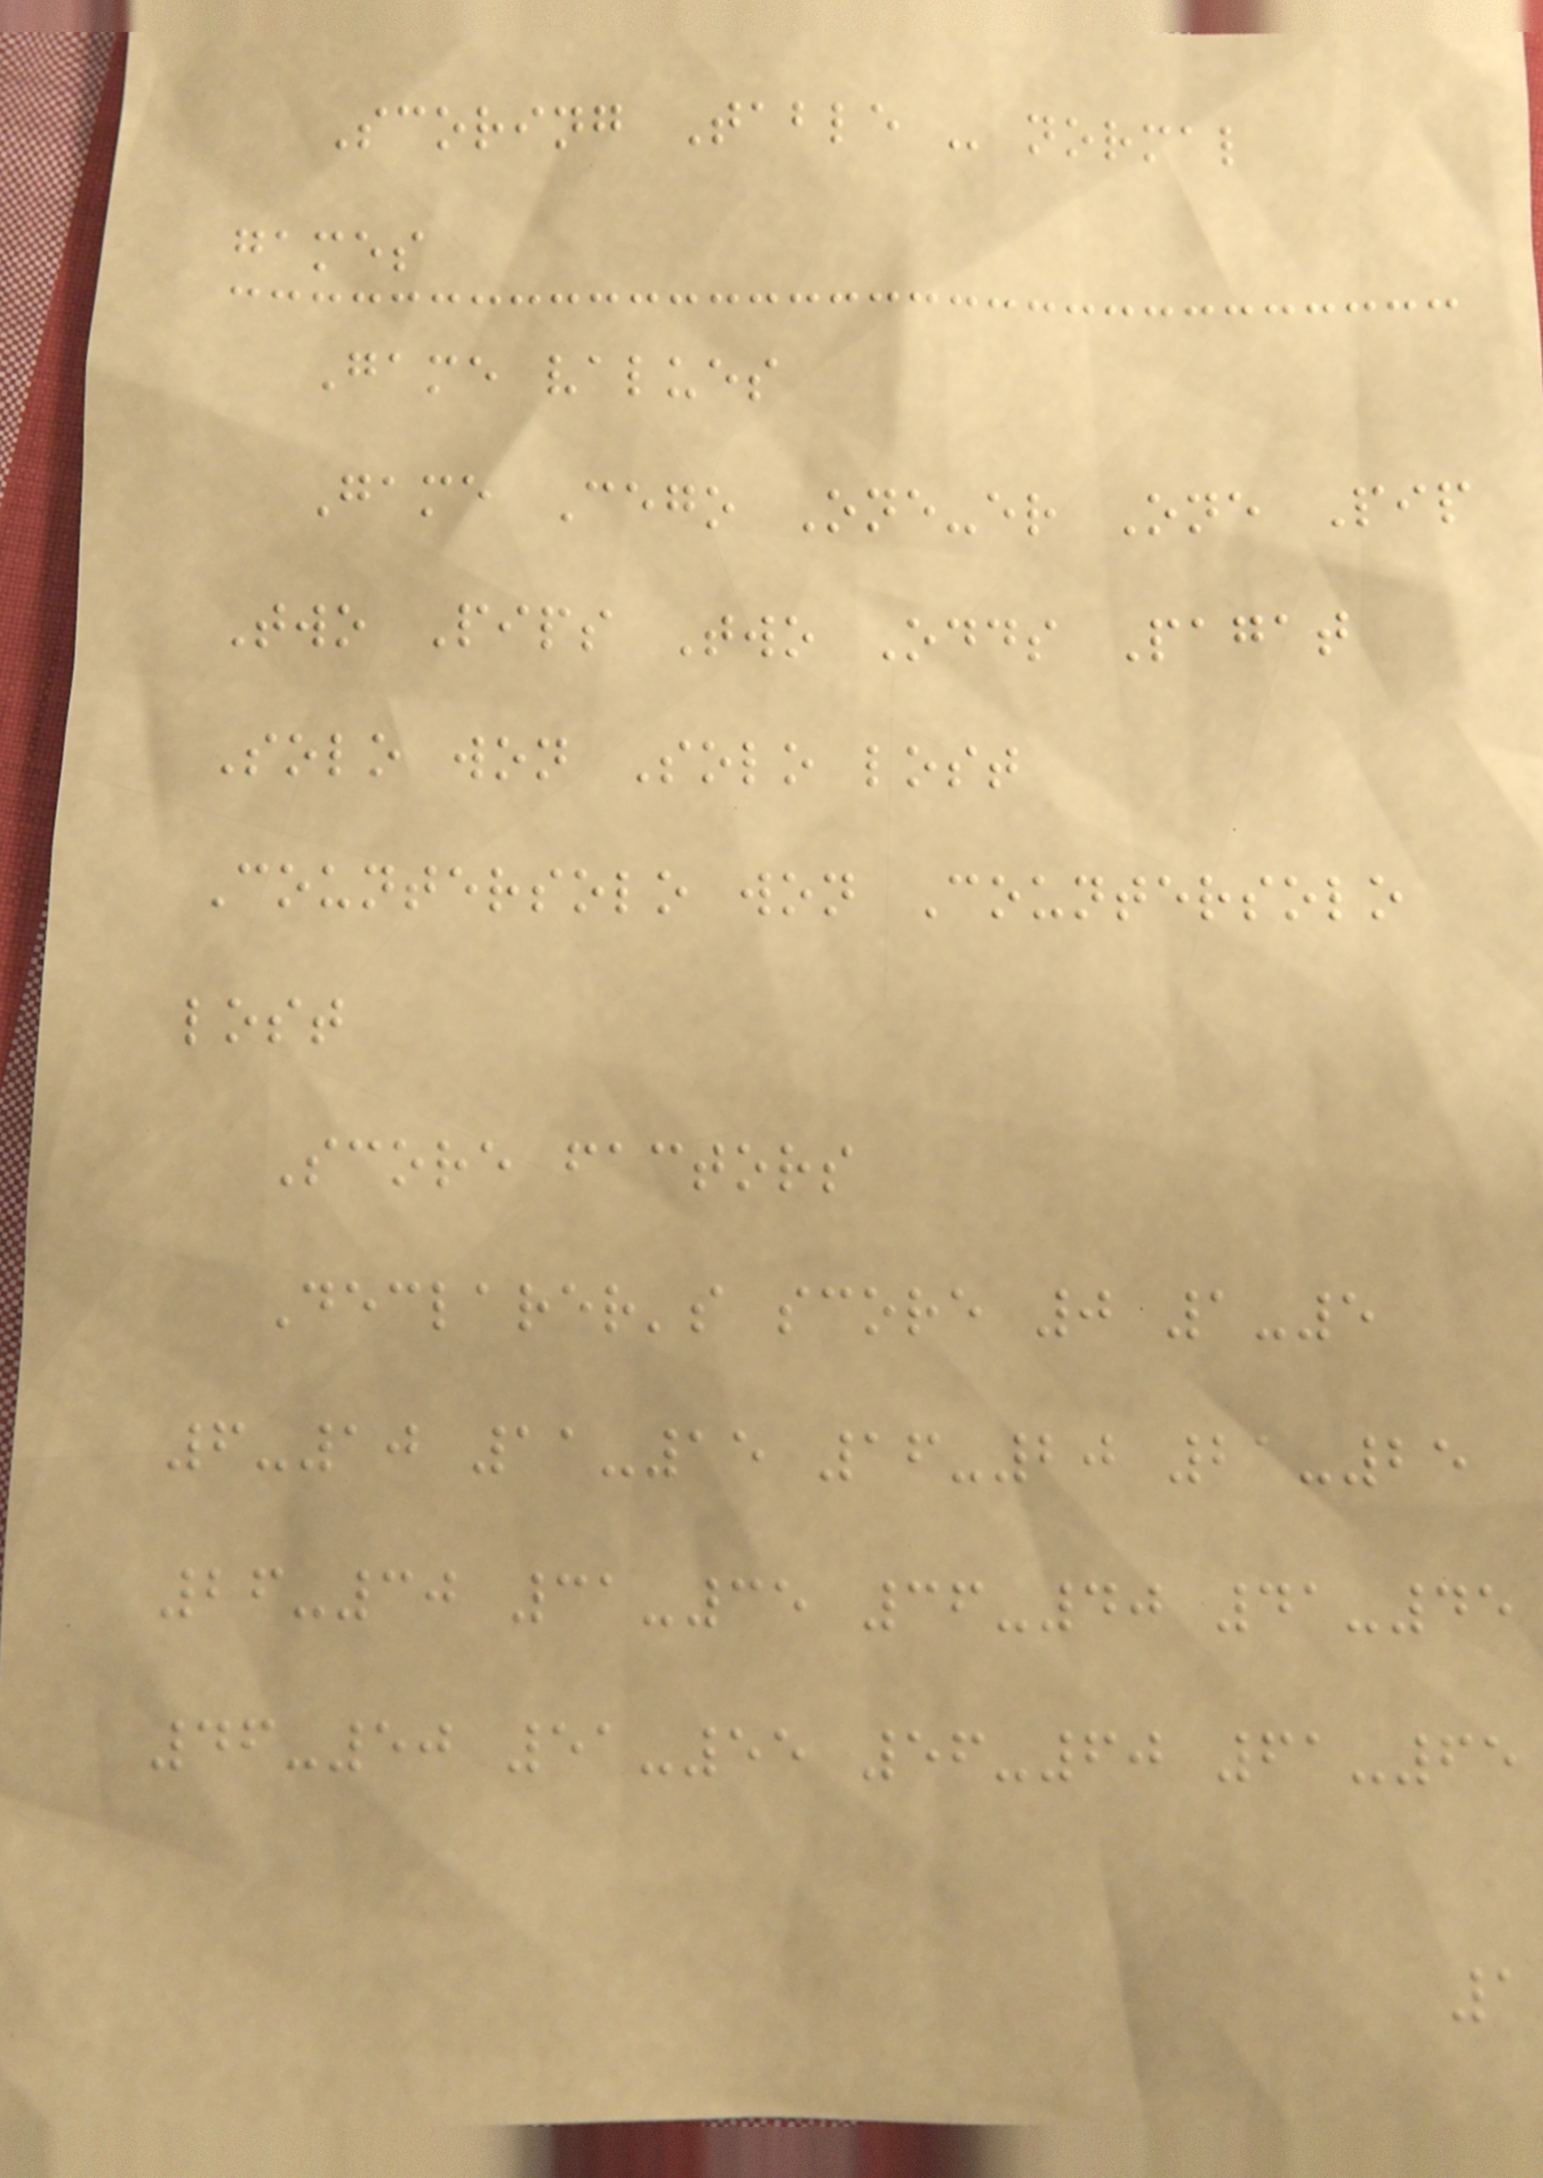Scoring Table - normal
games
Game values
Game Cego One-er One Pip
Two Pips Two Odds Pagat
Solo won Solo lost
Countersolo won Countersolo
lost
Score factors
Declarer's score 0 1-5
6-10 11-15 16-20 21-25
26-30 31-35 36-40 41-45
46-50 51-55 56-60 61-65
1
